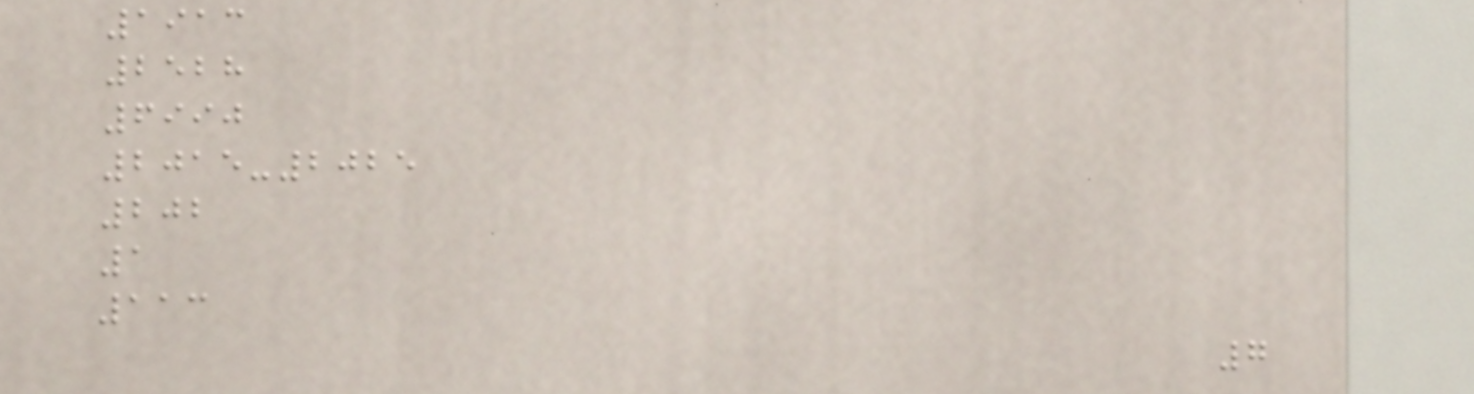1913
2528
6990
2015-2025
202
1
113
7
